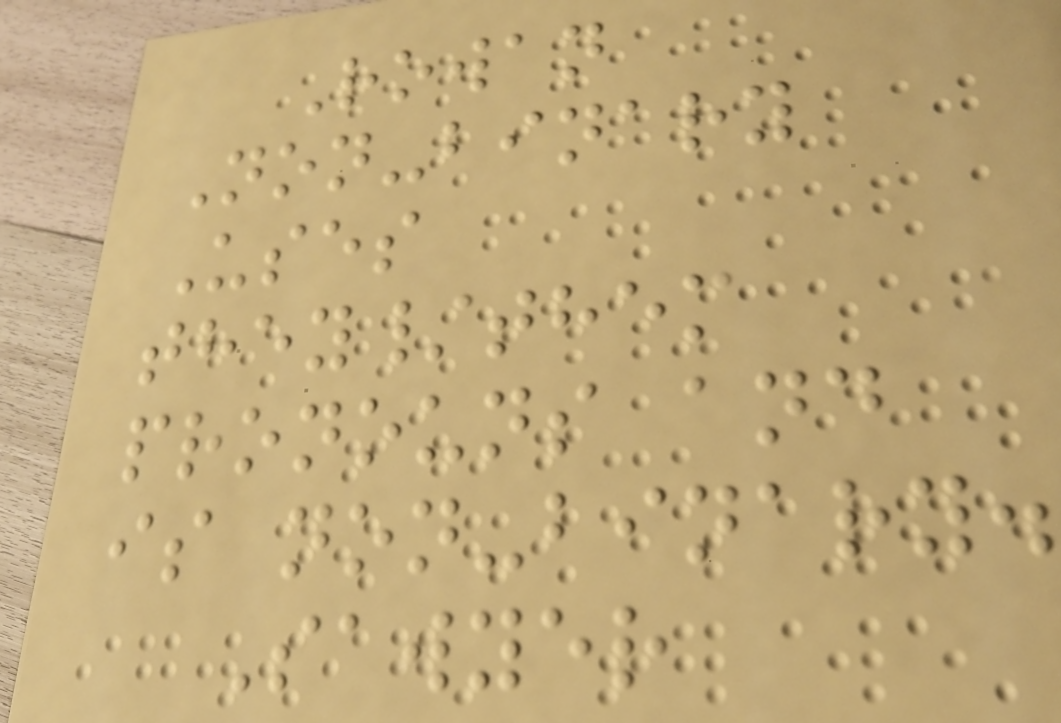Rowan
Non-binary
Uses
they/them
pronouns and
is non-binary.
Sawyer
